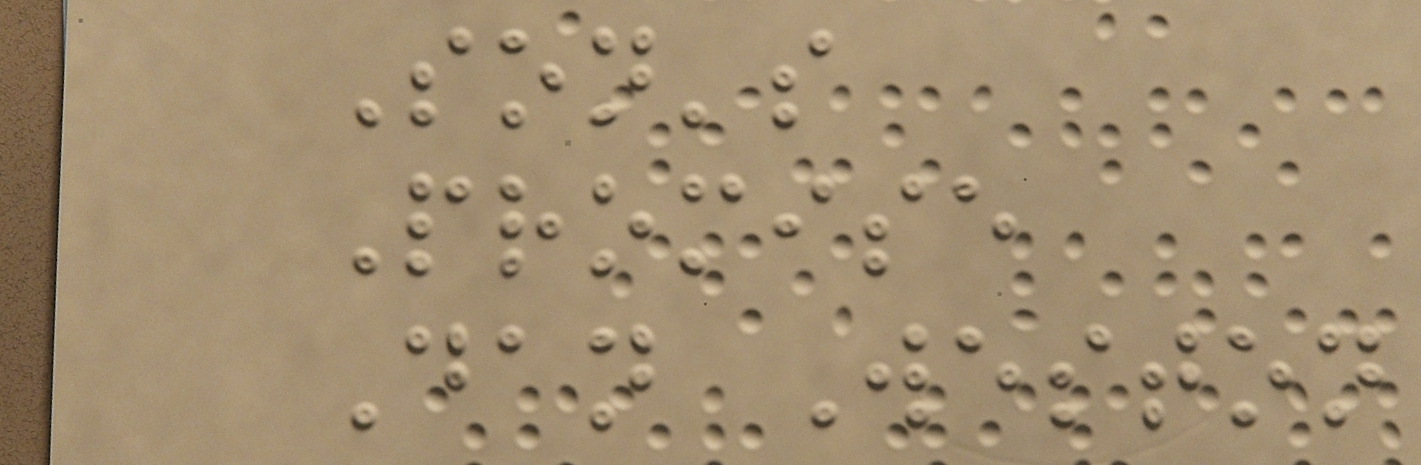Son's
Promise
Dan Weston
